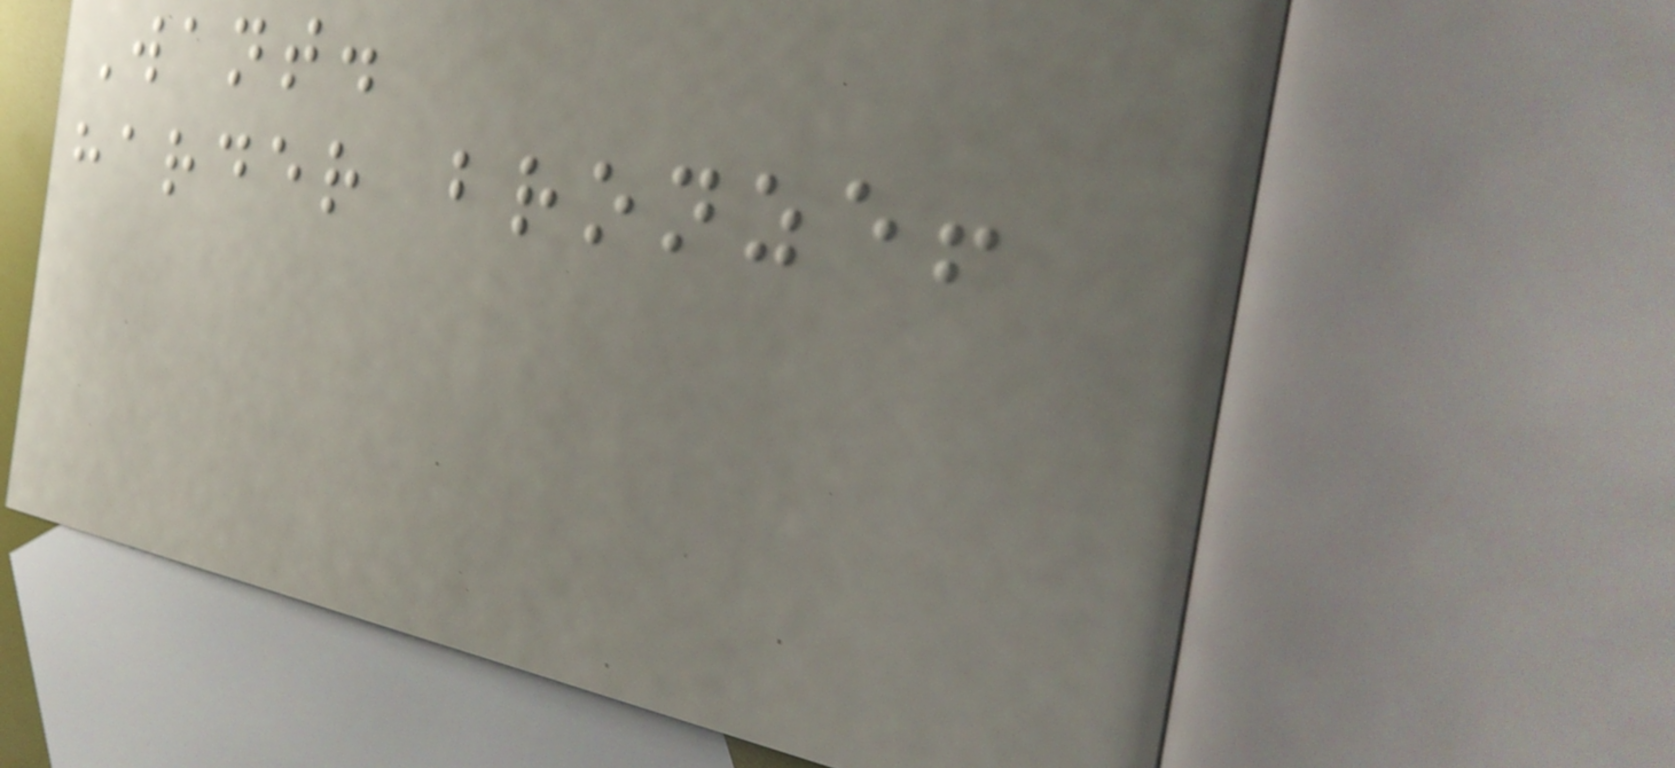Want.
harder bronze!
